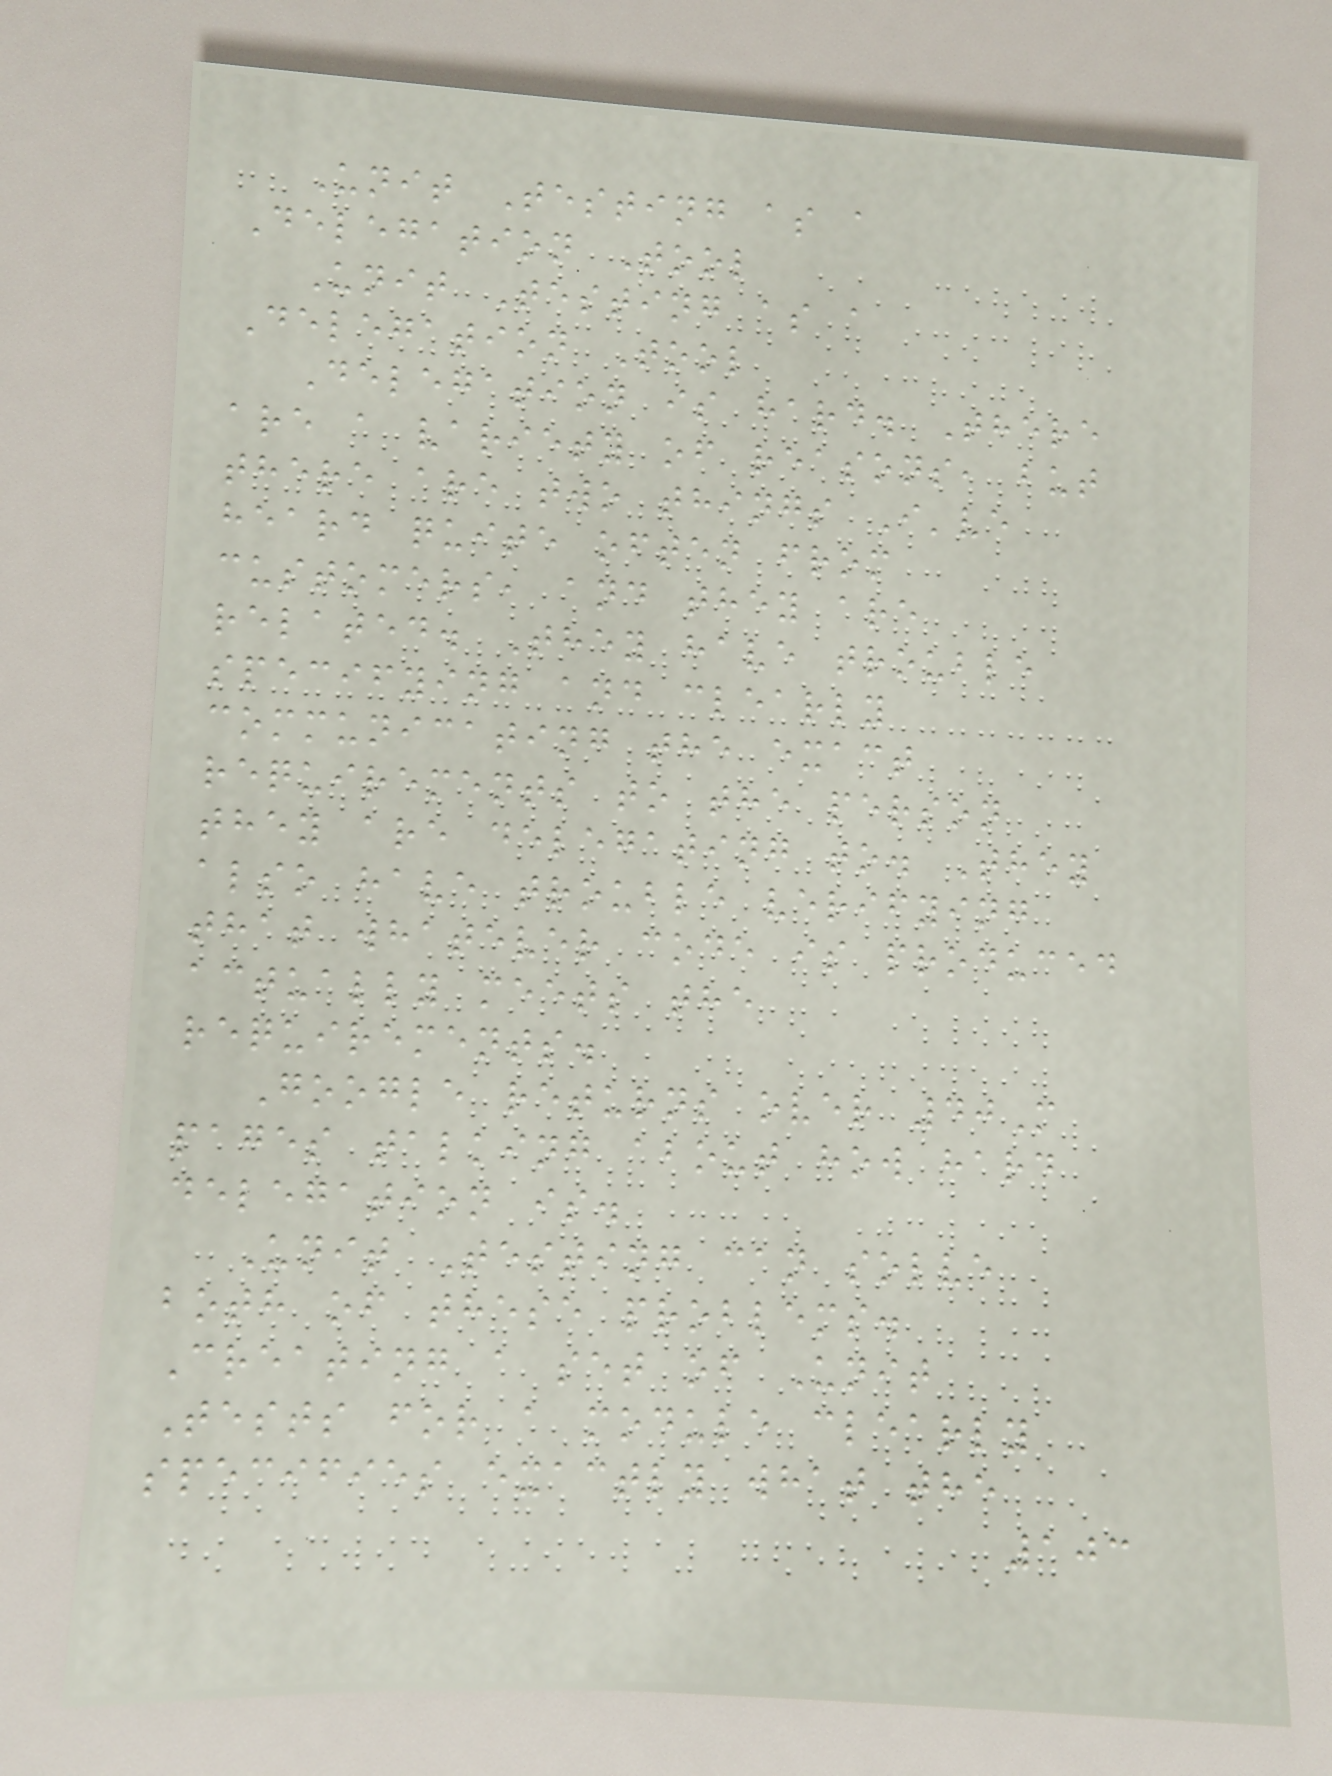Unit Testing as a
Delegation Tool
Unit Testing as a
Delegation Tool
Delegation is hard. There
are a variety of reasons, but
there are two things I've
heard quite often from
customers, and they are
related. They have trouble
specifying and clearly
communicating the exact
requirements to the person
they are delegating to. They
also have trouble verifying
that whatever code is produced
actually meets the
requirements.
Google returns over 40M
pages talking about how hard
delegation is.
Unit Testing can solve
both of these problems.
Creating a set of Unit
Tests for a module clearly
specifies exactly what the
103
